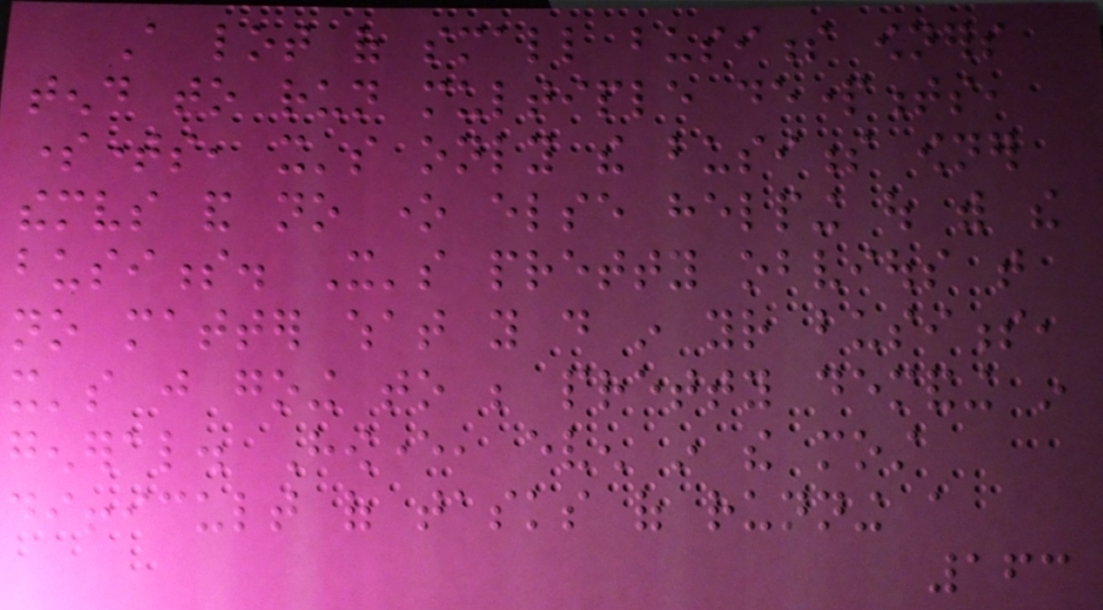A lot of small business owners
tend to run multiple departments,
sometimes, it's only the business owner
themselves and no one else helping out with the
business. It's pretty obvious that
no matter what you do in your business,
it's just going to be pretty demanding in
general. However, even in the most
difficult of tasks of running a
163
